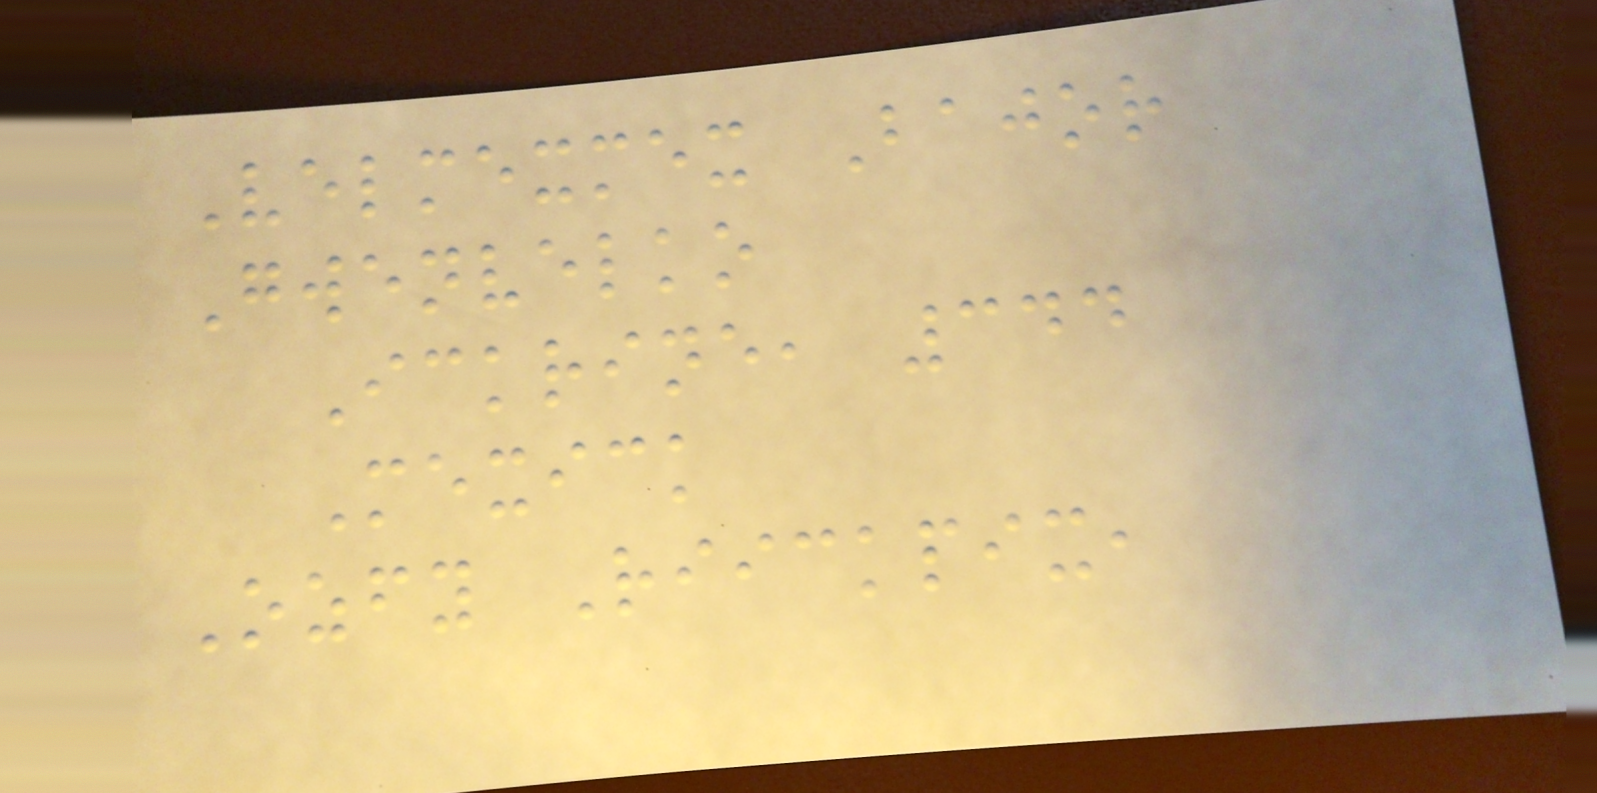Velmexmex Bajor
Gwenvelko
Ickrine, 344
Mexick
Ozfy Riickpix,
